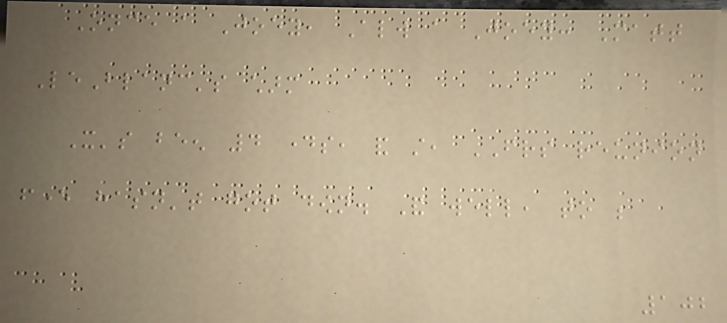Once a Joey, Always a Joey: Matt
LeBlanc's charm
It's been 4 days, and still, FRIENDS reunion
fever hasn't got down. And well, to be
102
